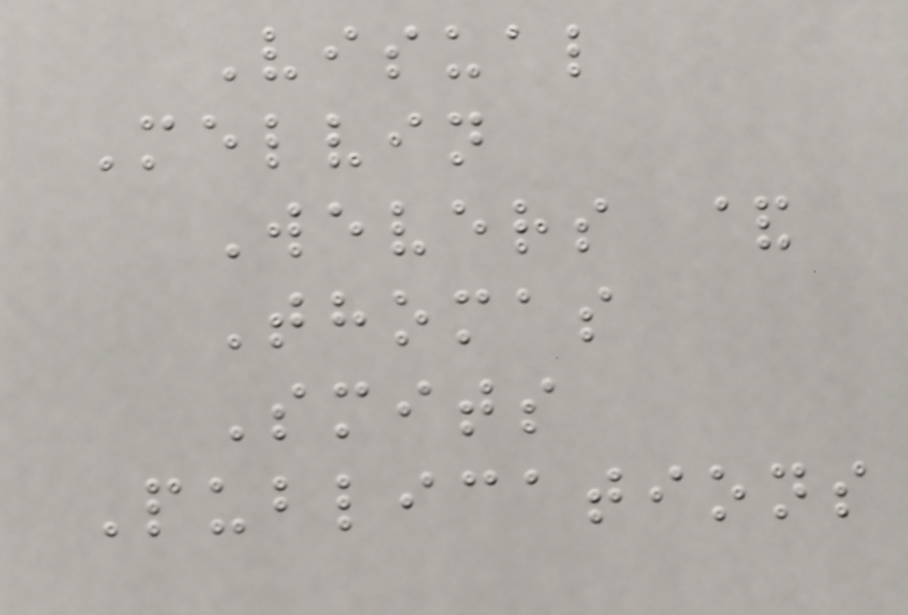Visual
Melvin
Wevers &
Thomas
Smits
Publications
